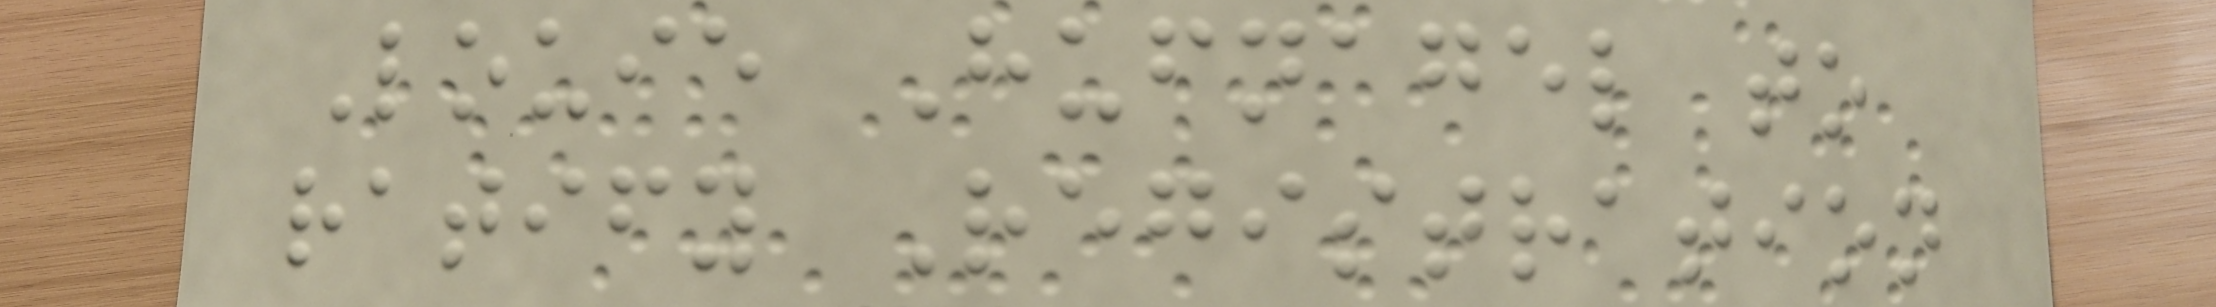Louie Hufnagel to
ratify Registration
